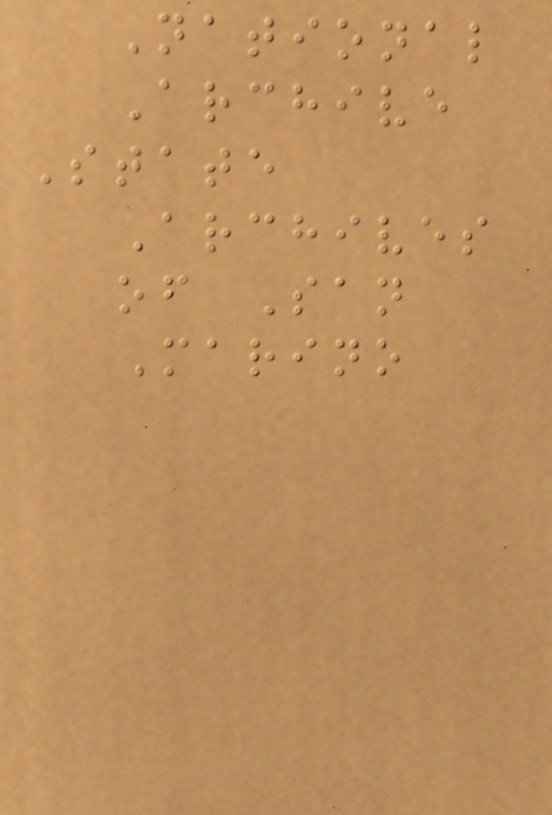National
Archive
State
Archives
of San
Marino
